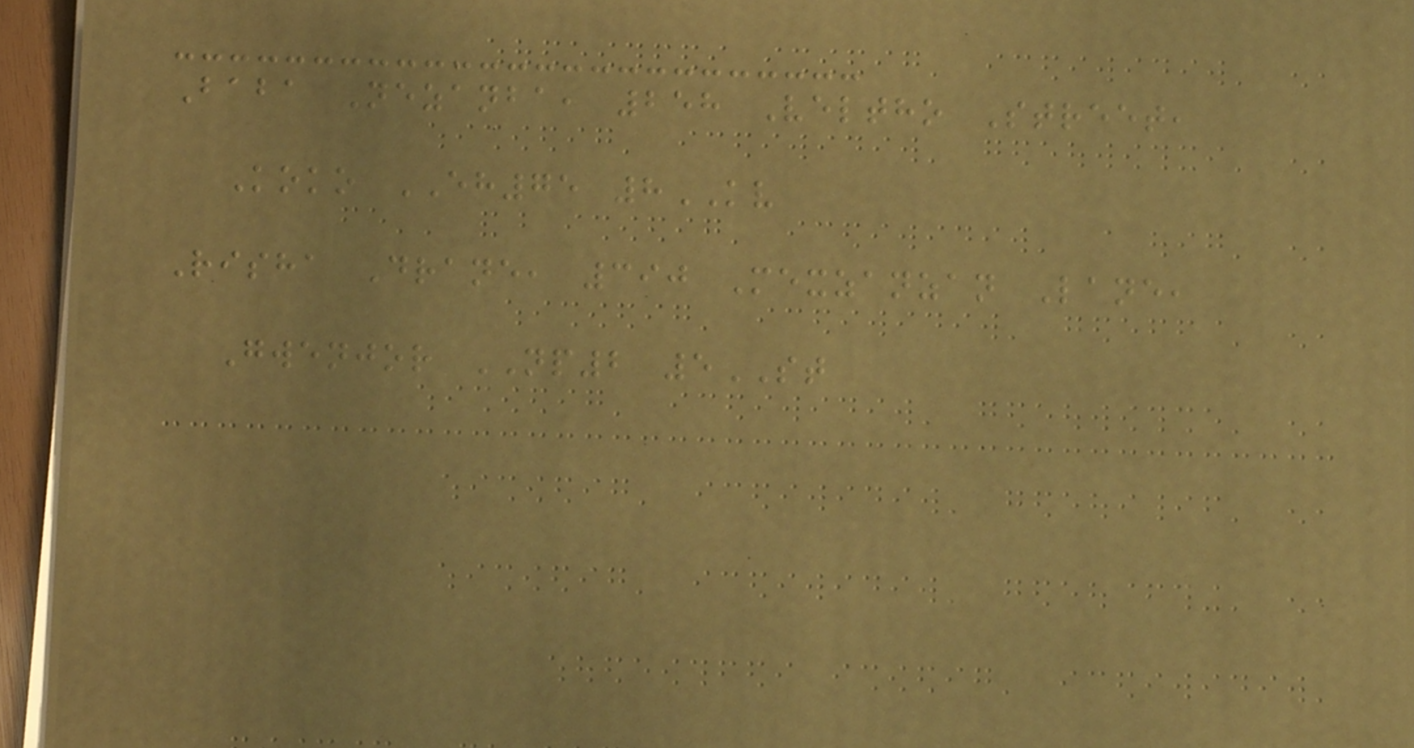Baba Nezanba, 258 Veltho Street,
Koko EH75 8KV
Risha Drane, 390 Mexzanzan Lane,
Gwenjor NP2 5ST
